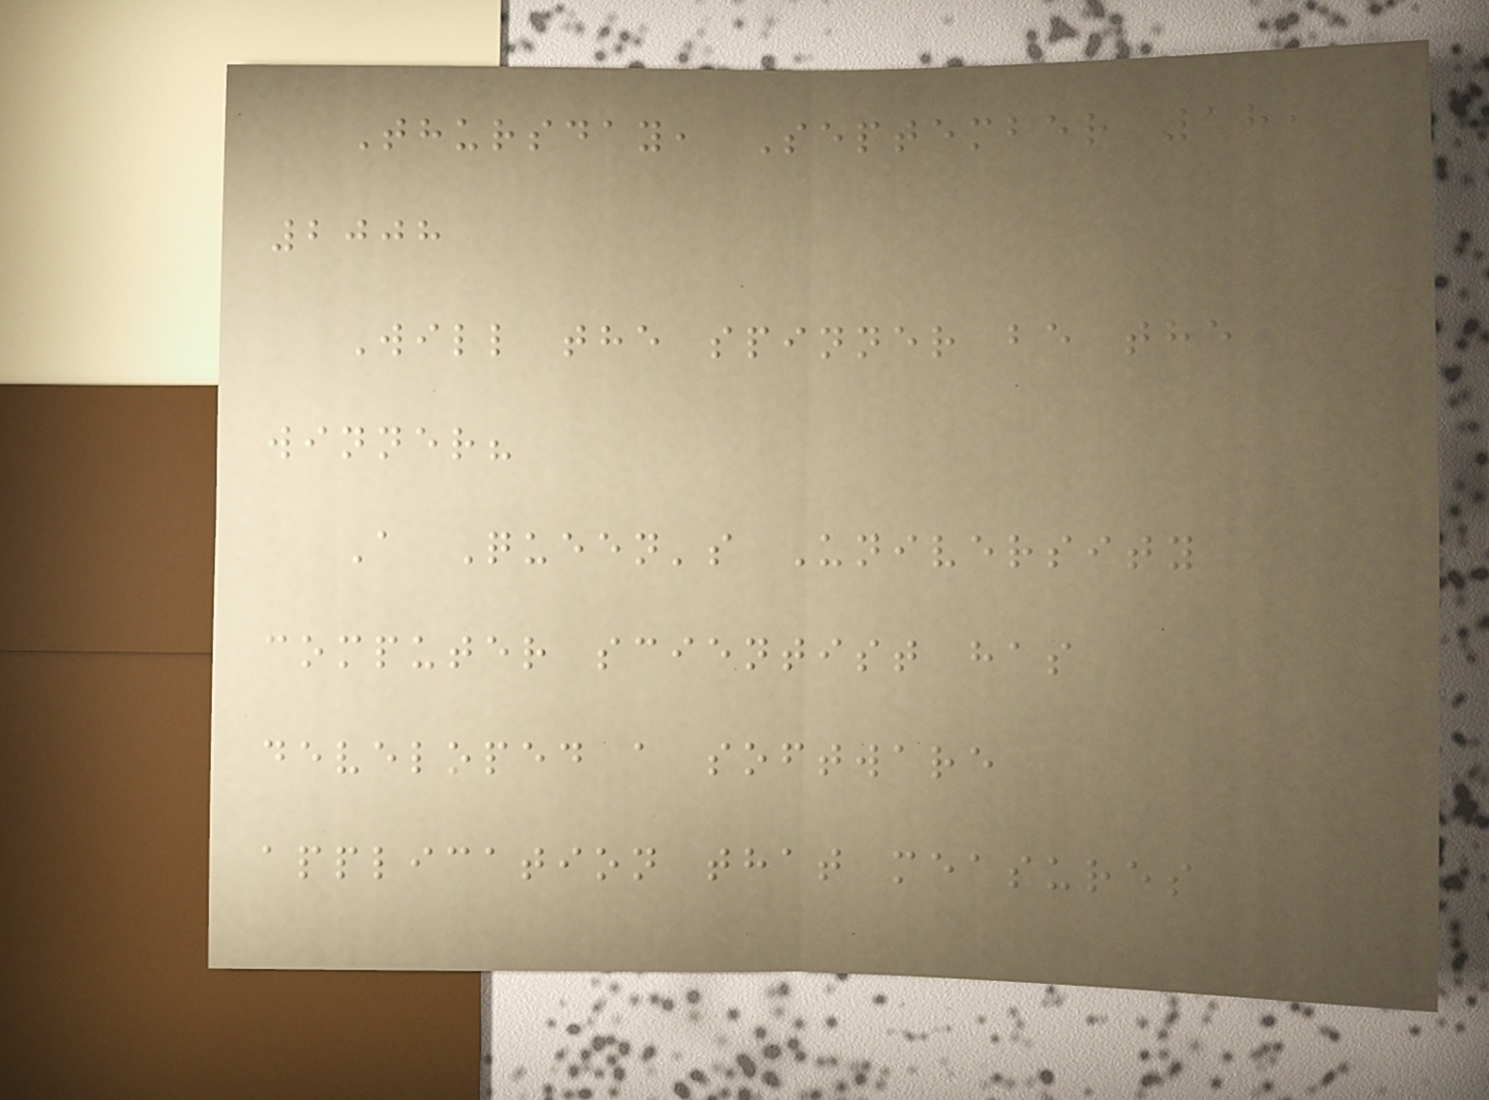Thursday, September 18,
2008
Will the spinner be the
winner?
A Queen's University
computer scientist has
developed a software
application that measures
